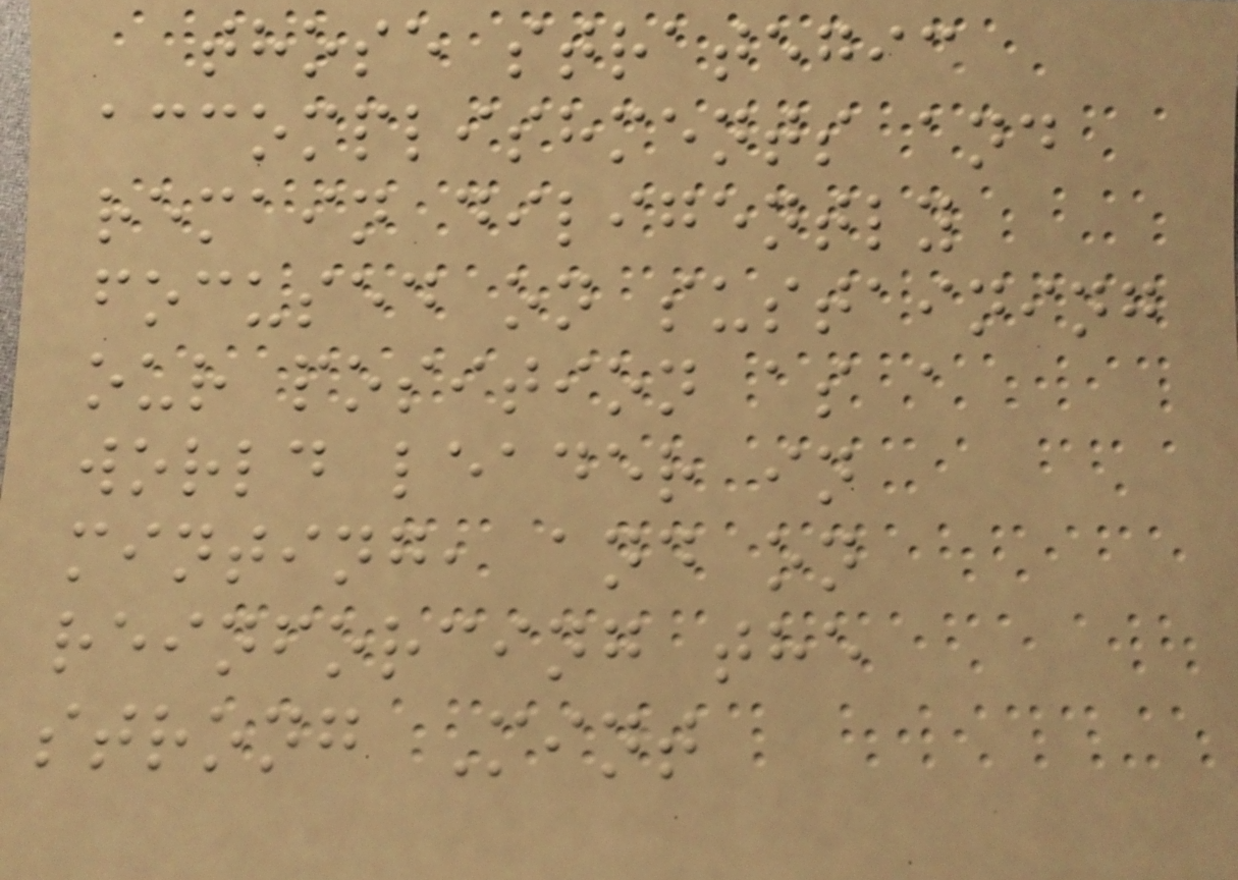those strategic
accomplishments and
remain diligently
focused on sustaining
our position as a
world leader in
minting, and on
reinforcing the
strong Mint
